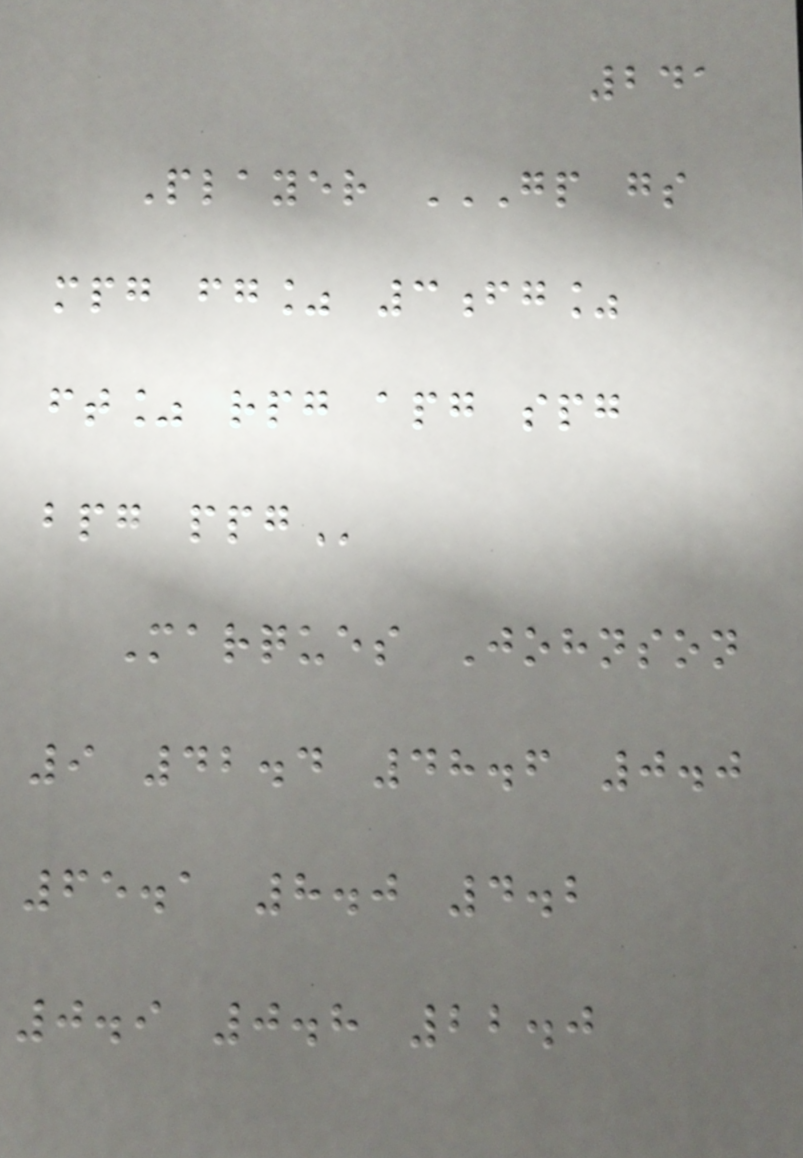241
Player GP GS
MPG FG% 3FG%
FT% RPG APG SPG
BPG PPG
Marques Johnson
9 42.4 48.6 0.0
65.1 8.0 4.2
0.9 0.8 22.0
